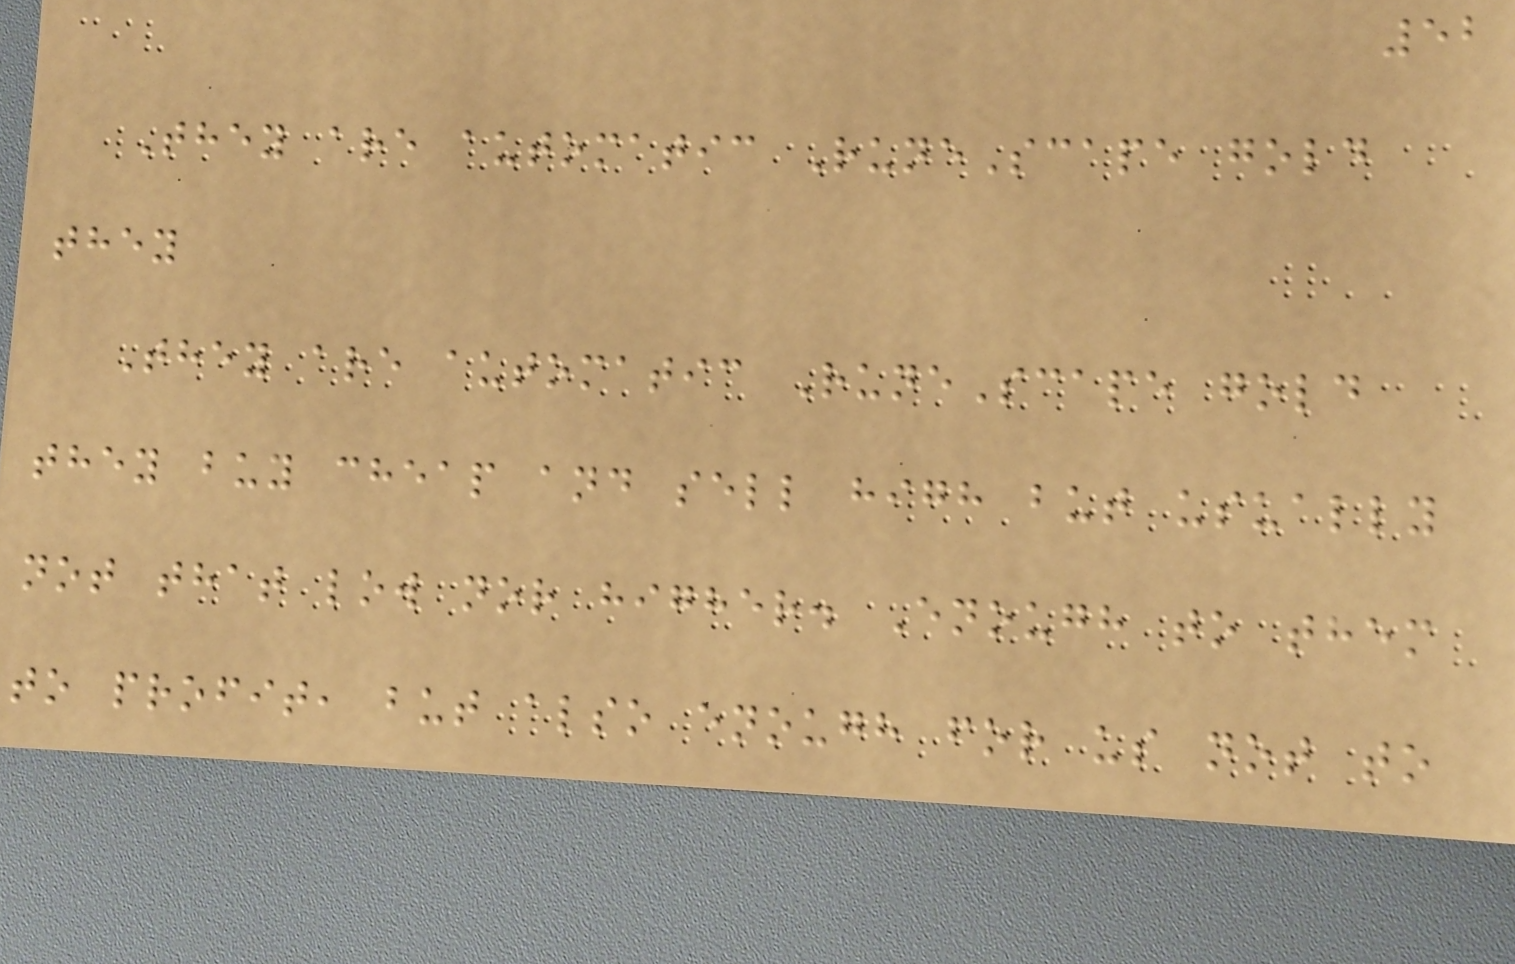52
They are automatic RuneScape gold
they
They are automatic RuneScape gold
they buy cheap and sell high but usually
not that low nor higher. Enough to them
to profit, but also enough for us not to
